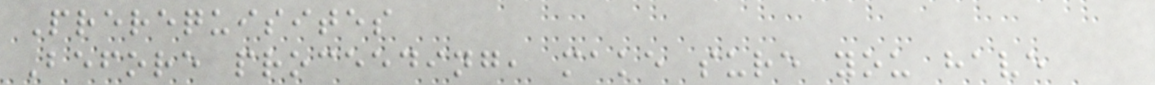Prerequisites
Before proceeding, make sure you have
